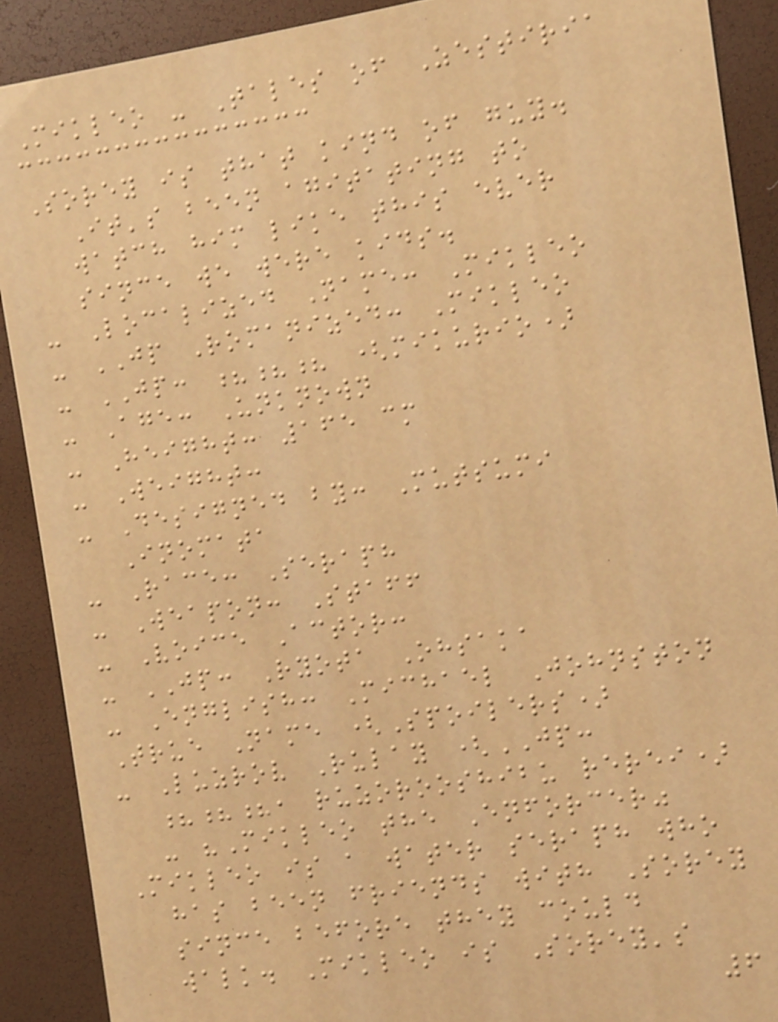Mikleo - Tales of Zestiria
Sorey is that kind of guy.
It's been agitating to
watch him like this ever
since we were kids.
- Localized Name: Mikleo
- JP Romanized: Mikleo
- JP: ??? (mikurio)
- Age: Unknown
- Height: 165 cm
- Weight:
- Designed by: Mutsumi
Inomata
- Race: Seraph
- Weapon: Staff
- Voice Actor:
- JP: Ryota Ohsaka
- English: Michael Johnston
True Name (Spoilers)
- Luzrov Rulay (JP:
???, ruzorooshibu rerei)
- "Mikleo the Enforcer"
Mikleo is a water seraph who
has been friends with Sorey
since before they could
walk. Mikleo is Sorey's
6
